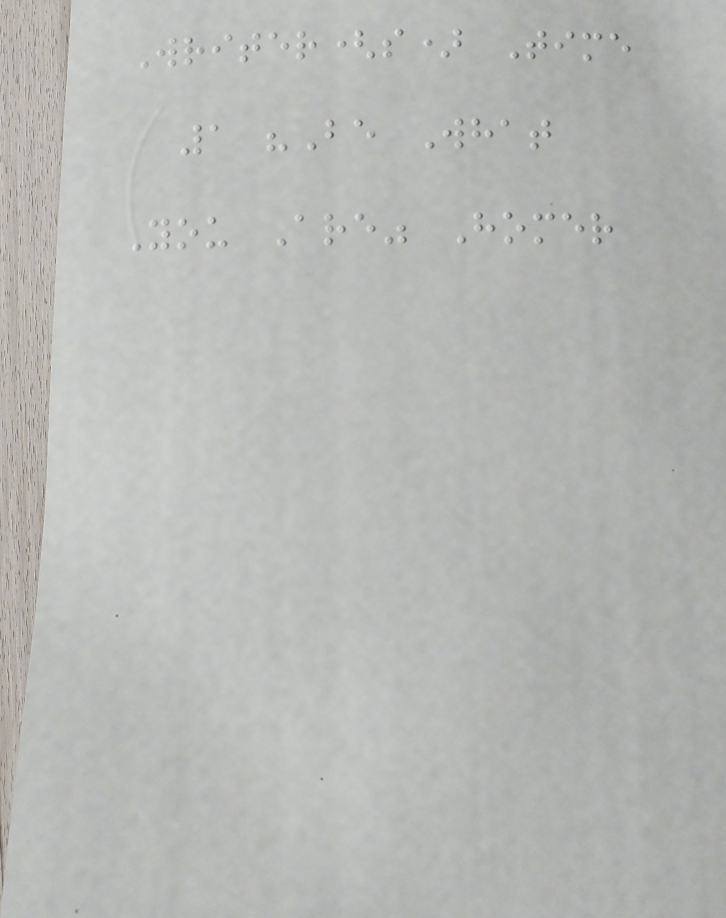Writer(s) Time
1 "Be What
You Are" Homer
